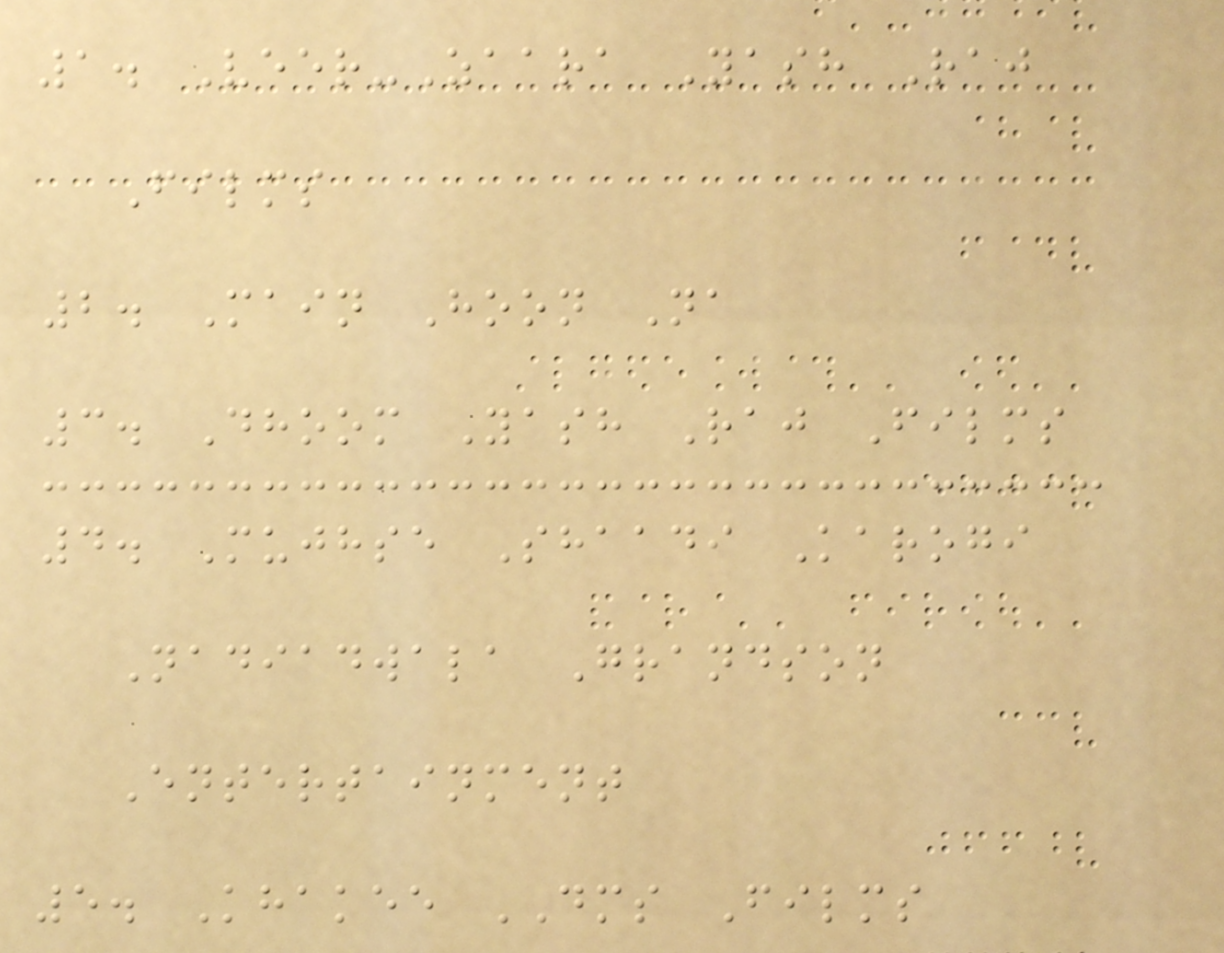1. Veer-Zaara Yash Raj
Films
2. Main Hoon Na
3. Dhoom Yash Raj Films
4. Mujhse Shaadi Karogi
Nadiadwala Grandson
Entertainment
5. Khakee DMS Films
